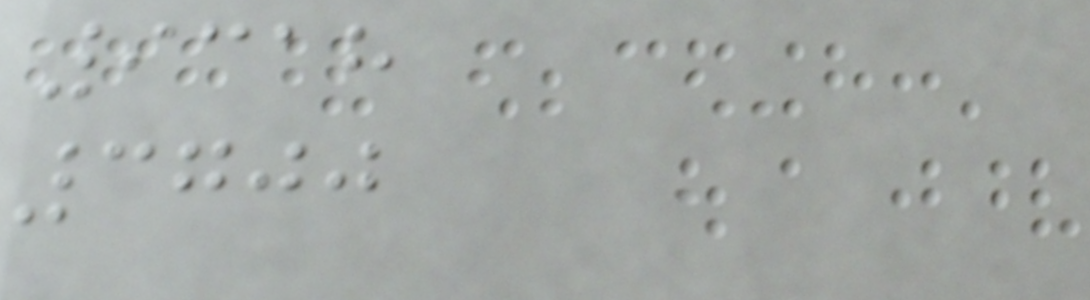9318
3700
